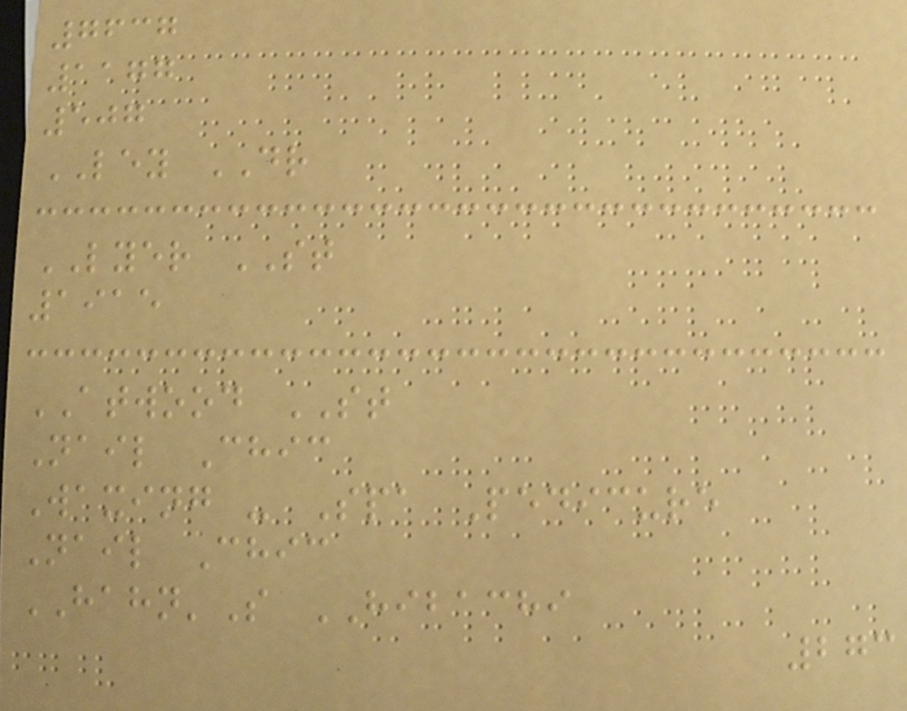7637
1177
507
LEY DR
LYER ST
1915
ATWOOD ST
Nail Chic
Waxing - Spa Pedicure
Nail Chic
HAHN'S HIBACHI
273
